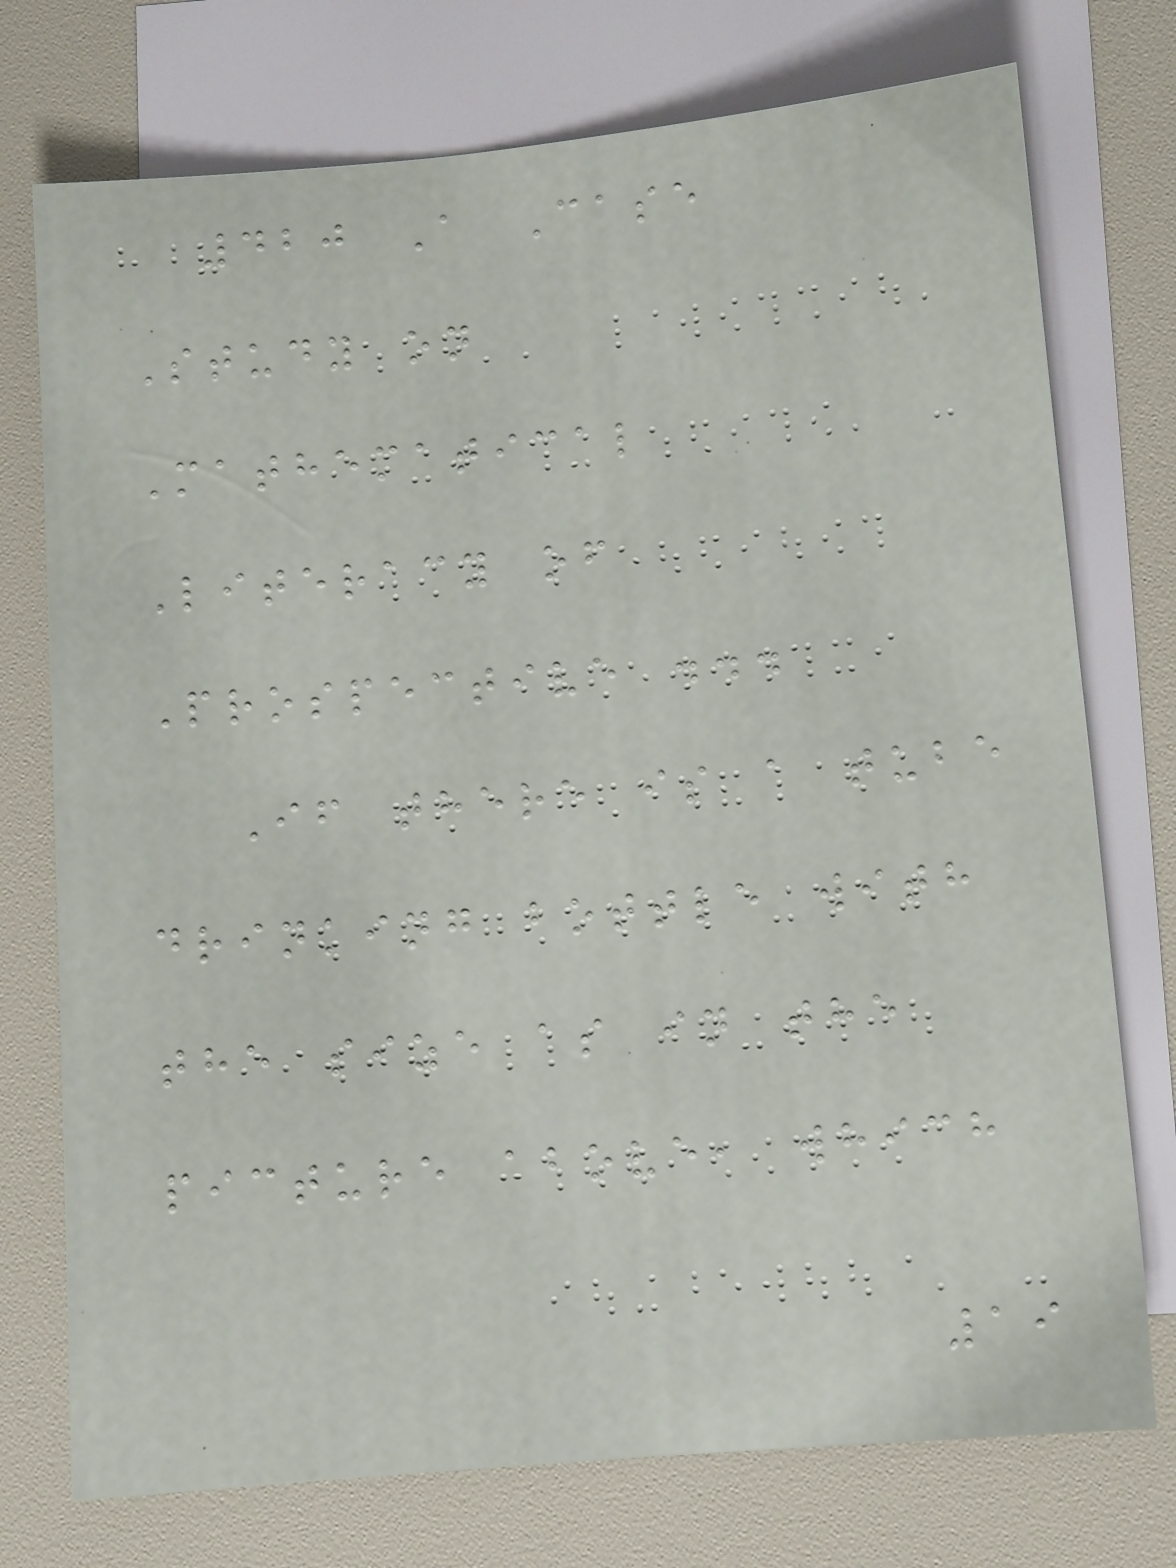420 A Case
Study on
Mathematical
Literacy of
Prospective ...
If there is a tube
drinking bottle with
the size as in the
picture above, which
19
